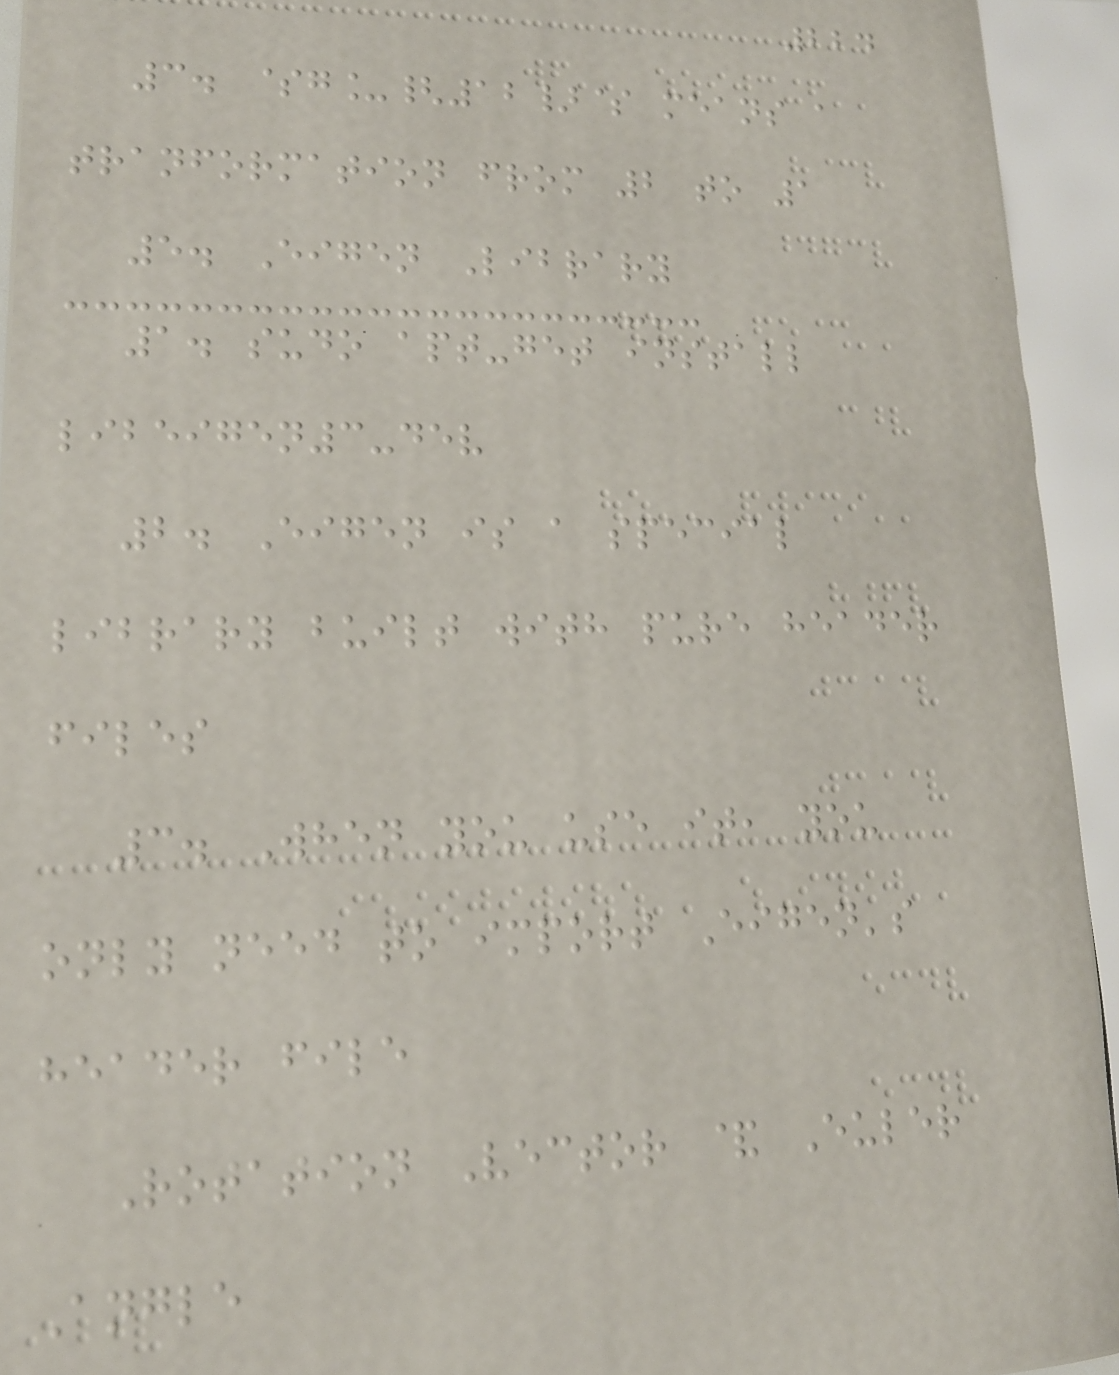224
3. $g_{12}$ means a
tranformation from 2 to 1
5. Eigen Library
1. sudo apt-get install
libeigen3-dev
2. Eigen is a special
library built with pure header
files
3. When you use it, you
only need to import Eigen's
header file
Rotation Vector & Euler
Angle
